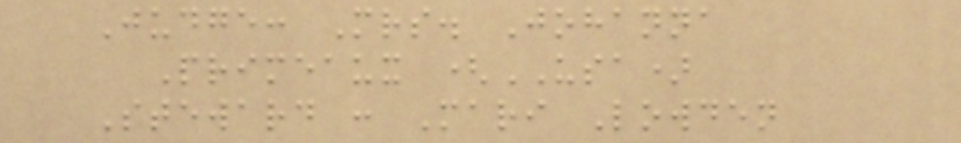Judge: Mrs. Johanna
Primeaux (USA)
Steward : Mari Lowden
